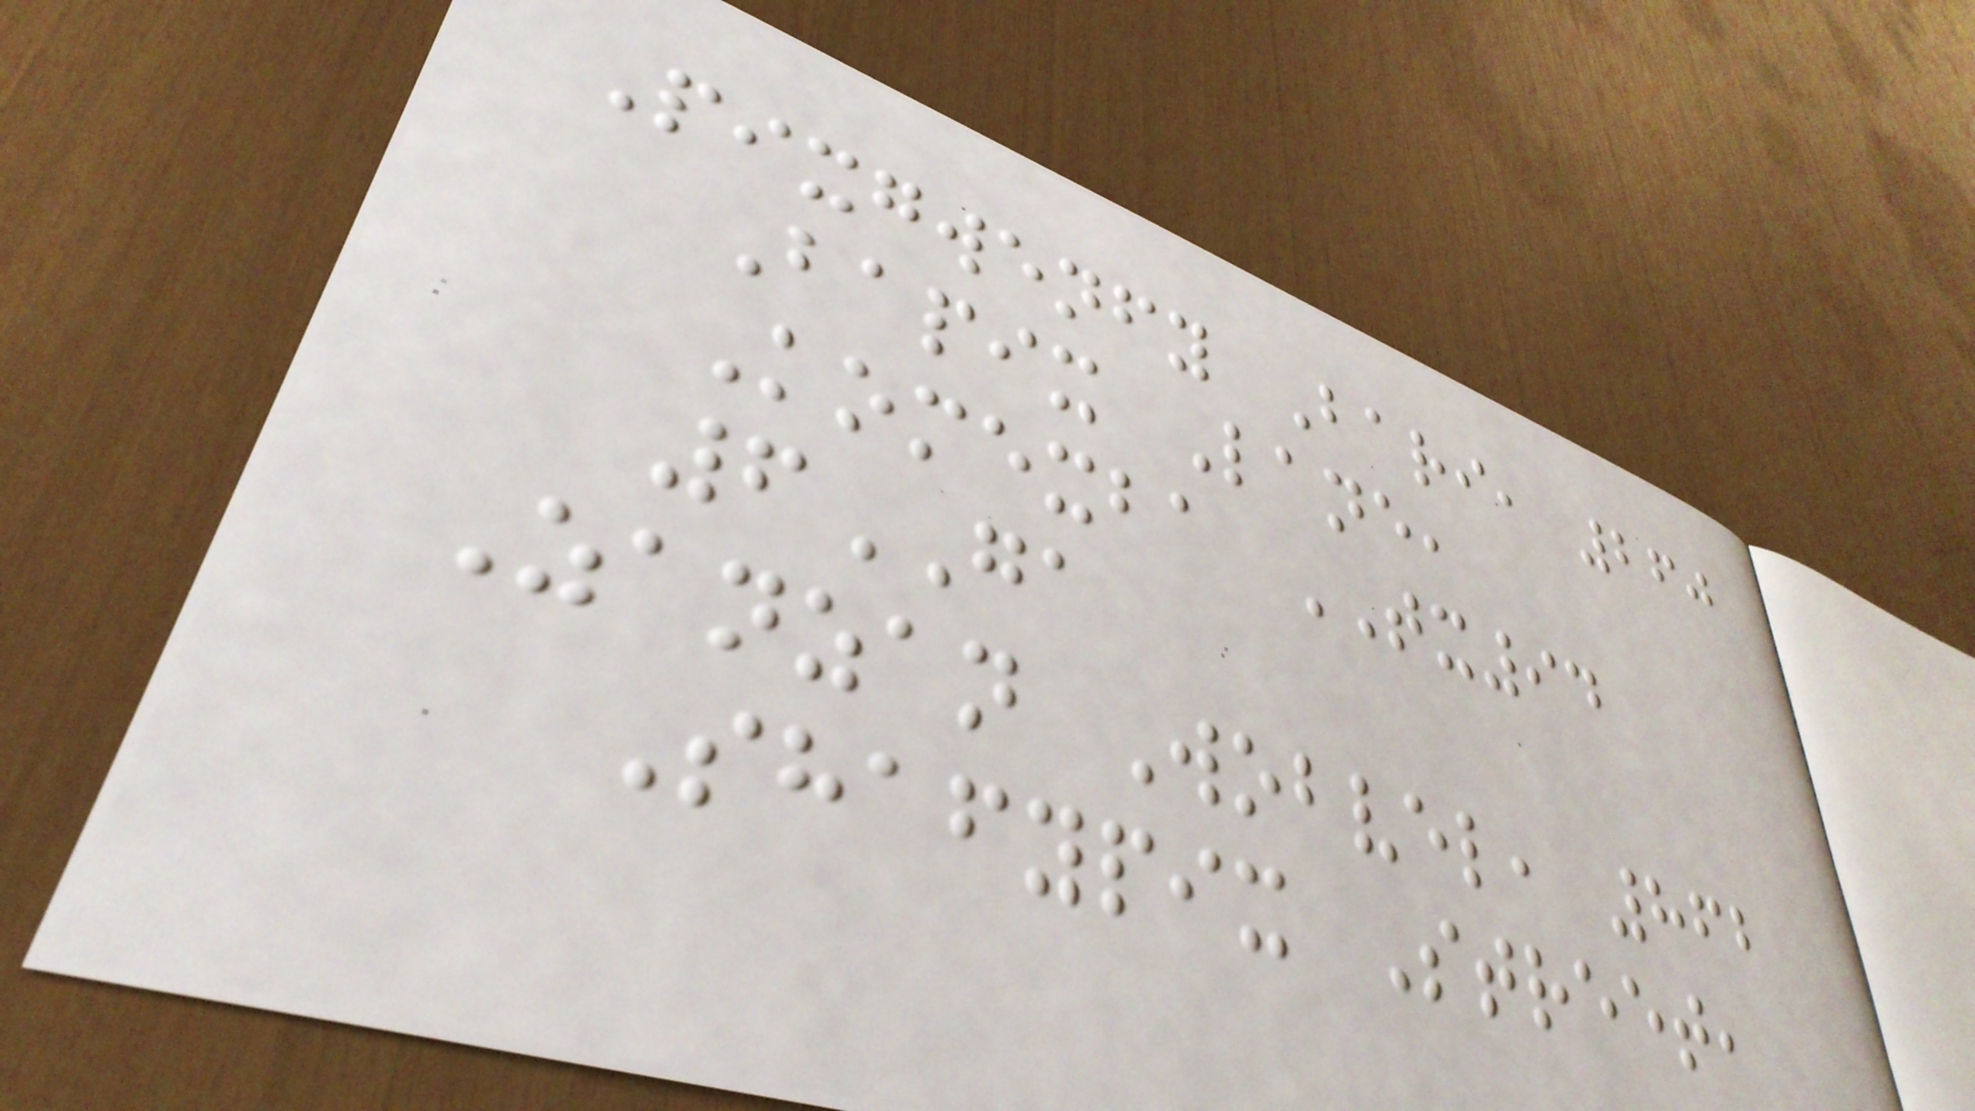Pixgwenfy Bari, 260
Bapix Lane,
Komexba TX94
6GA
Zanzan Wobvel, 862
Shafypix Street,
